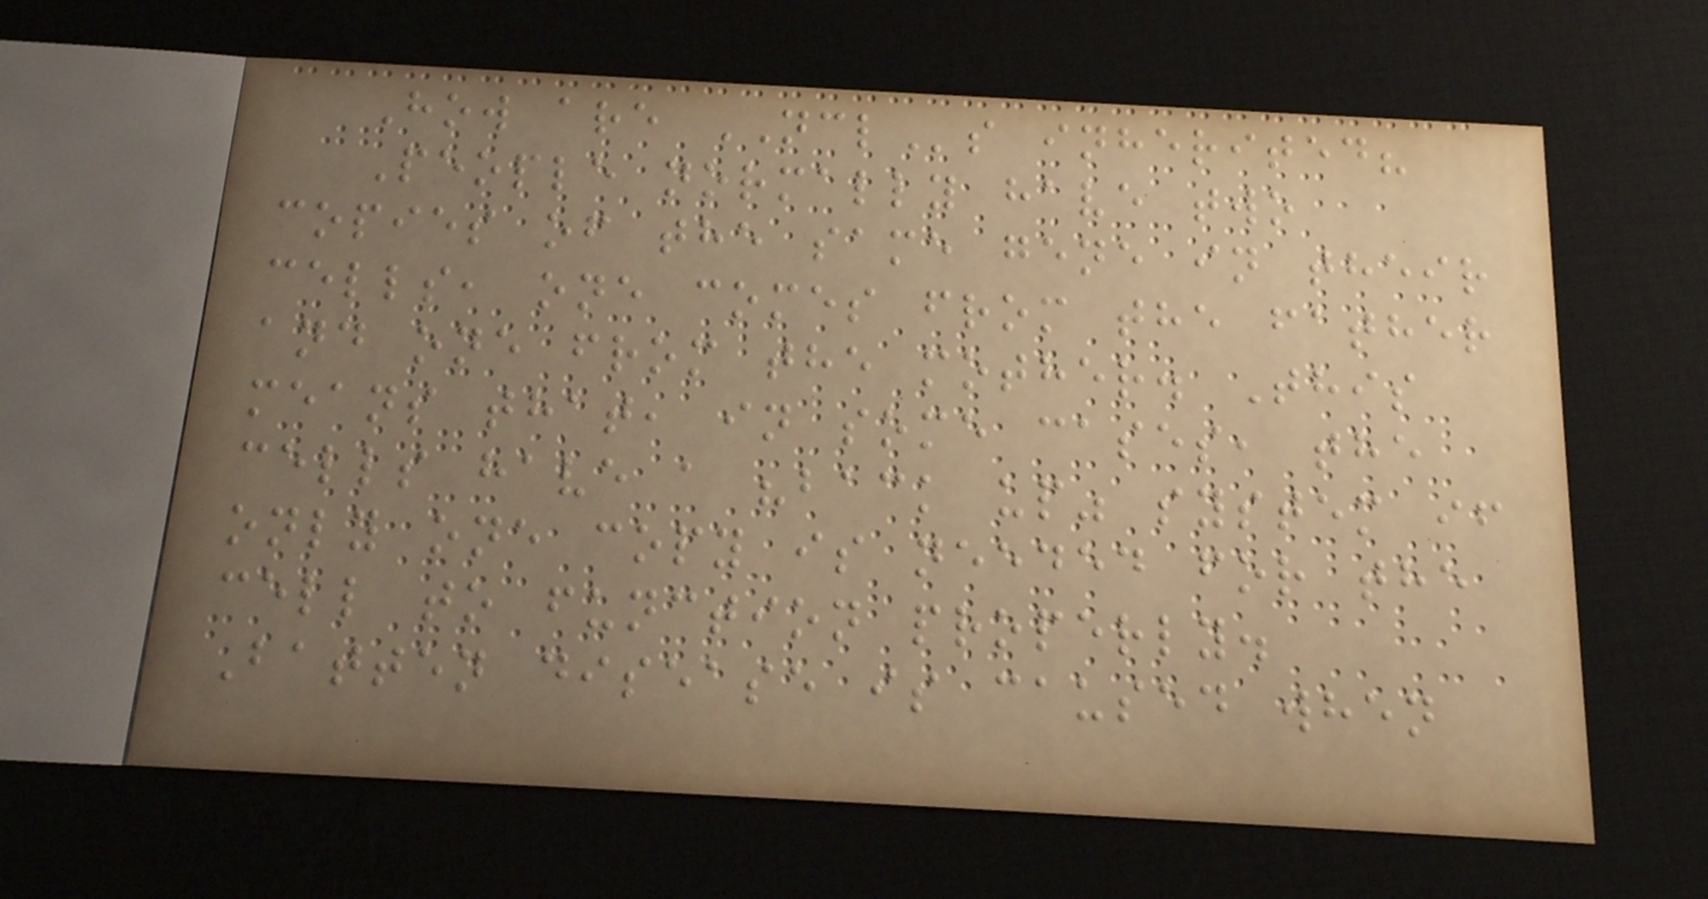How are NCLs inherited?
People normally have two
copies of the same gene in their
cells, one comes from the father
and one from the mother. This
means that, in some cases, the
cells have a "back up" system if
only one copy is needed for the
cell to function properly.
Batten disease is caused when
